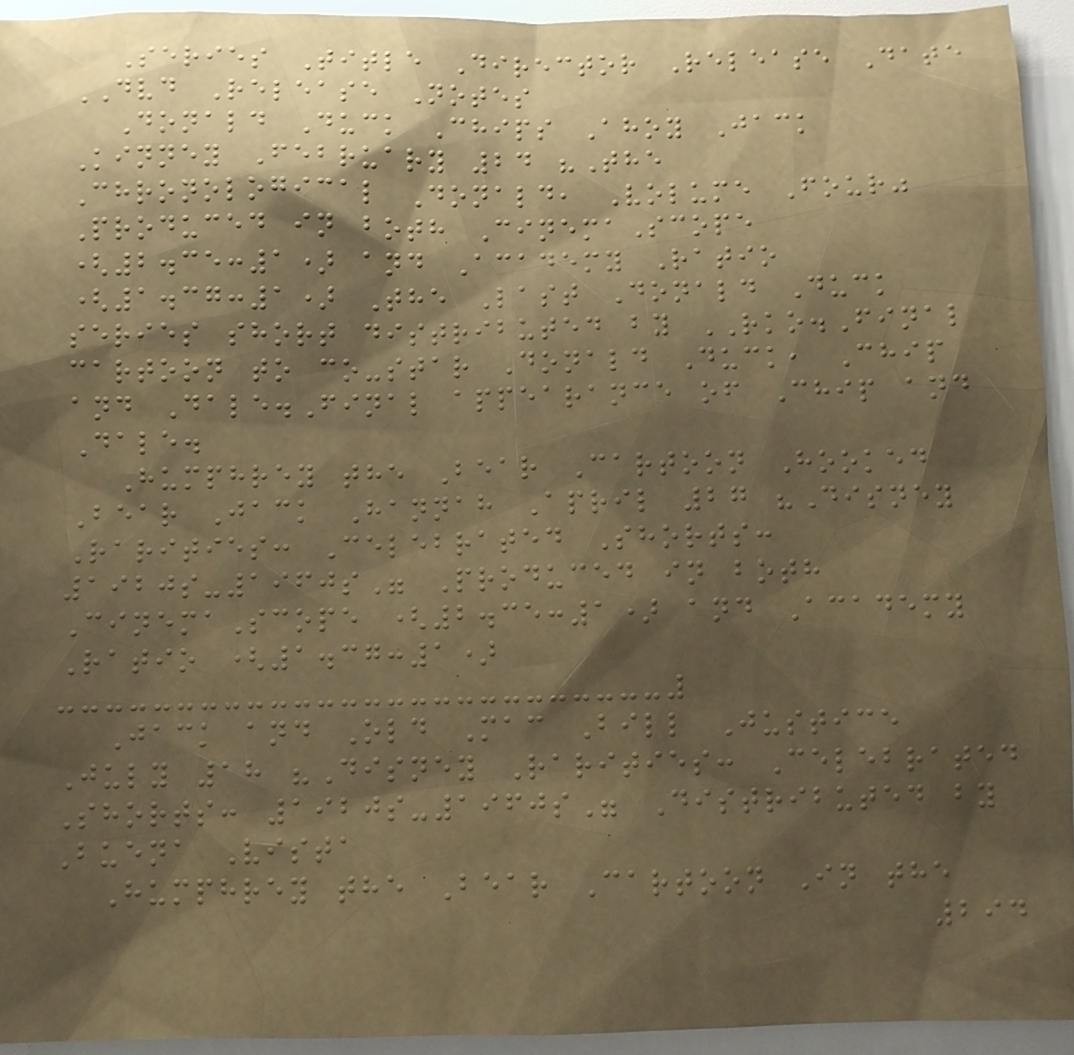Series Title Director Release Date
DVD Release Notes
Donald Duck Chips Ahoy Jack
Kinney February 24 "The
Chronological Donald, Volume Four"
Produced in both CinemaScope
(2.35:1) and Academy Ratio
(1.37:1) The Last Donald Duck
series short distributed by RKO.Final
cartoon to co-star Donald Duck, Chip
and Dale.Final appearance of Chip and
Dale.
Humphrey the Bear Cartoon Hooked
Bear Jack Hannah April 27 "Disney
Rarities: Celebrated Shorts:
1920s-1960s" Produced in both
CinemaScope (2.35:1) and Academy
Ratio (1.37:1)
Jack and Old Mac Bill Justice
July 18 "Disney Rarities: Celebrated
Shorts: 1920s-1960s" Distributed by
Buena Vista
Humphrey the Bear Cartoon In the
294
